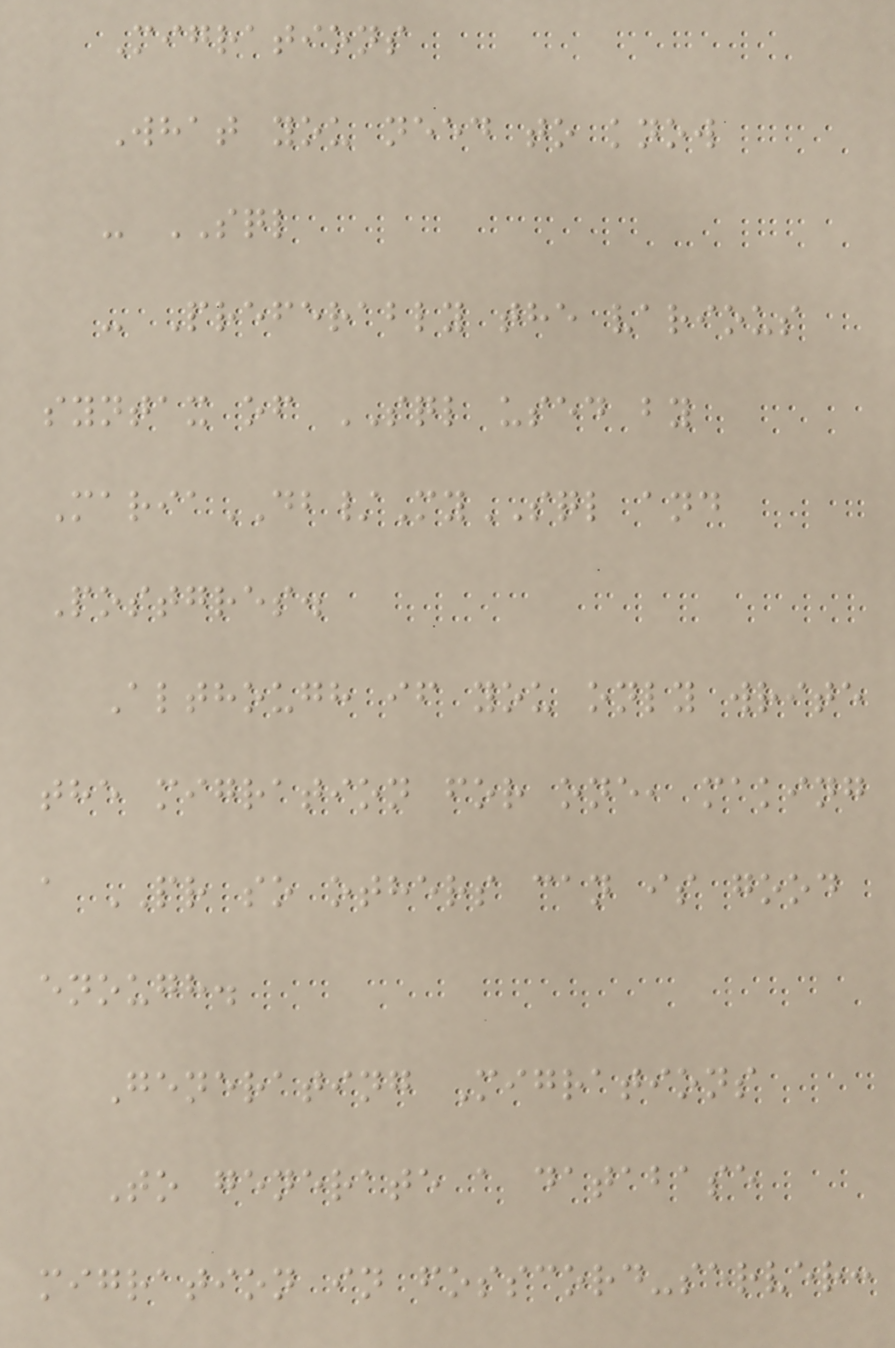Migrations
What you need to know
- SQL
- Preferably the various
syntax of SQL used by
MariaDB/MySQL and
Postgres.
Although if you only write
the migration for one, making
a PR so others can is good
enough.
Generating Migrations
To generate a database
migration in fosscord-server:
